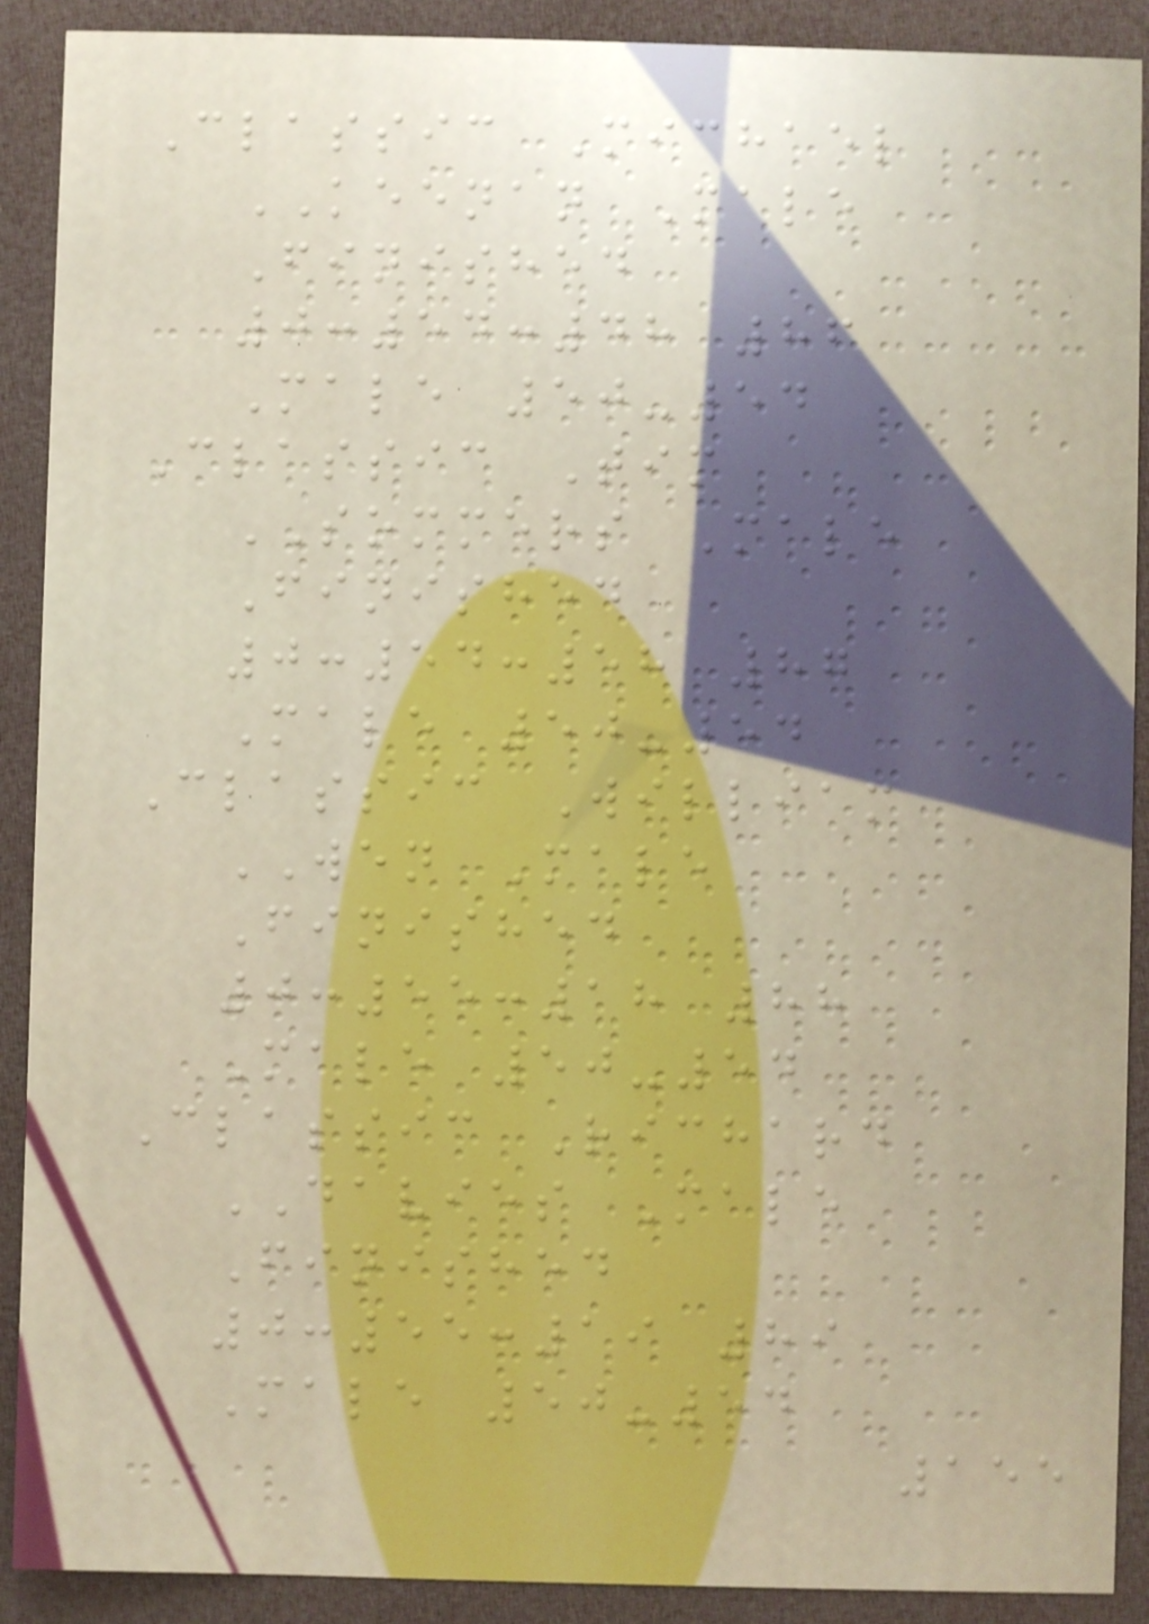Classic Michael
KEENAN Male
Finished
0:54:48 86
Male 50-54
Classic Tim
SOMMERS Male
Finished
0:54:58 87
Male 50-54
Classic William
WEN Male
Finished
0:55:18 88
Male 50-54
Classic Richard
DAVIES Male
Finished
0:55:19 89
Male 50-54
155
